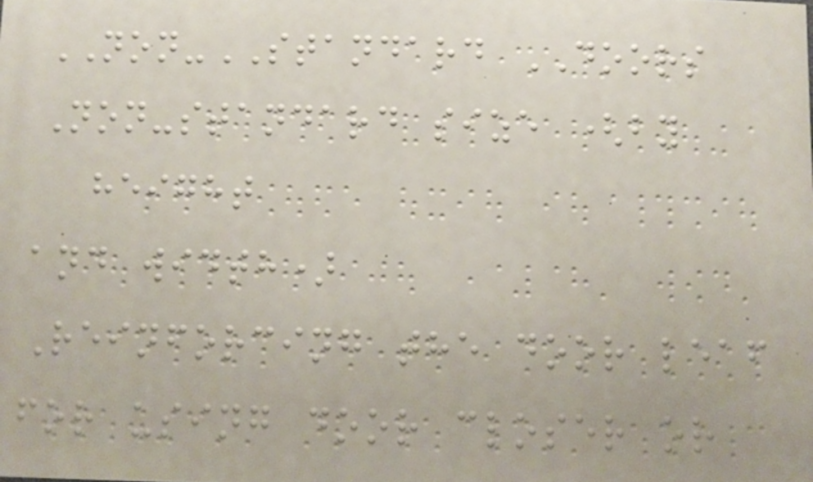NON-STANDARD DOORS
Non-standard size (by
height
and width)
Reinforcing the door leaf
for using door closer or
